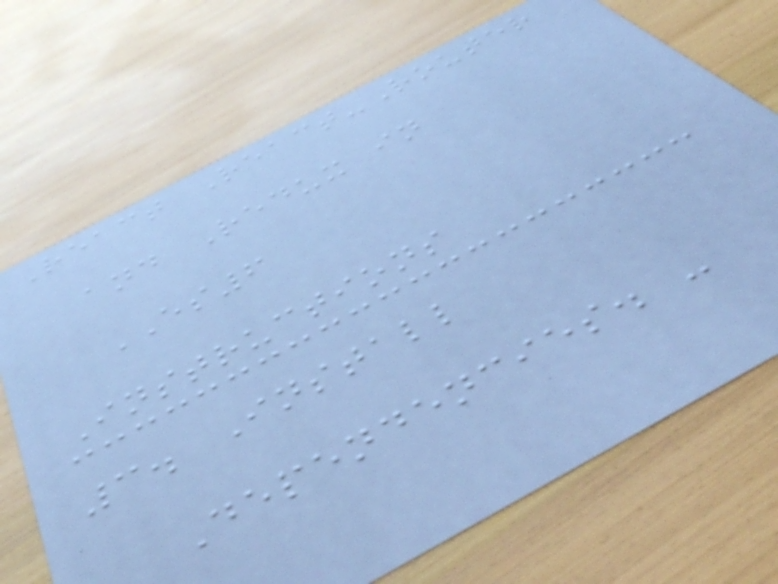React React-Router
and Redux in
ES6
Instructions
3. Install
Dependencies. -
